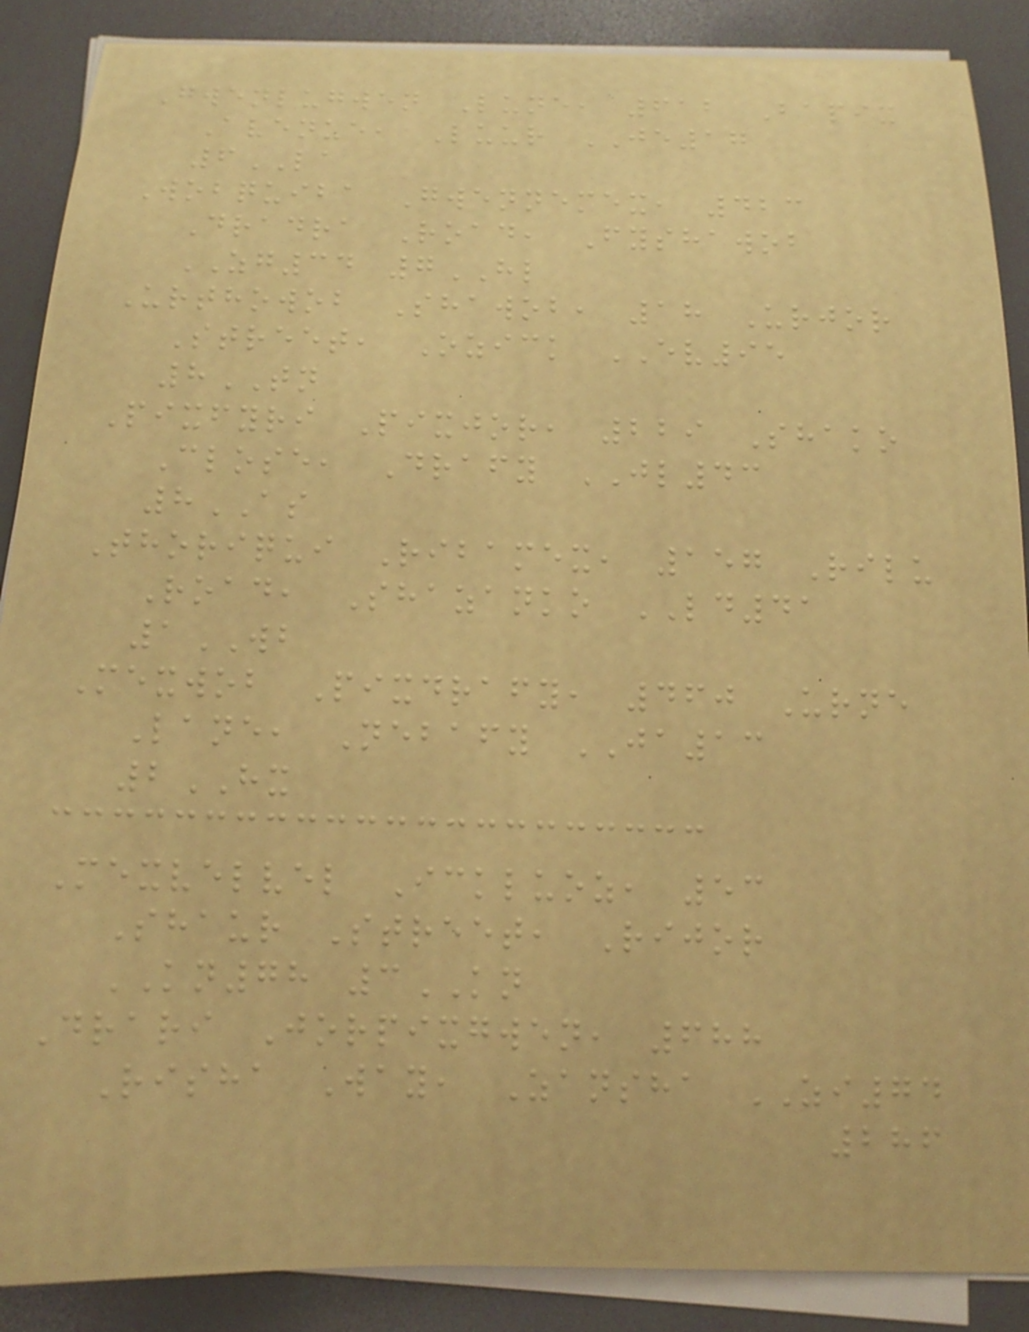Gwenlugwen Lune, 612 Bapix
Avenue, Luur JE17
6LA
Wobquiba Gwennemex, 423
Dradra Road, Fyshawob
ZG34 7HL
Urthowob Shawob, 18 Urjor
Street, Ozick EV95
8TN
Pixfyri Pixjor, 229 Shako
Close, Drafy JL43
8AS
Thoriqui Ribamex, 157 Rilu
Road, Shazanko LD41
1WB
Mexwob Pixdrafy, 460 Urne
Lane, Nebafy JA13
2HX
Mexvelvel Ickluoz, 53
Shaur Street, Rijor
KN78 3KN
Drari Jorpixgwen, 688
Risha Way, Zansha ZI74
286
